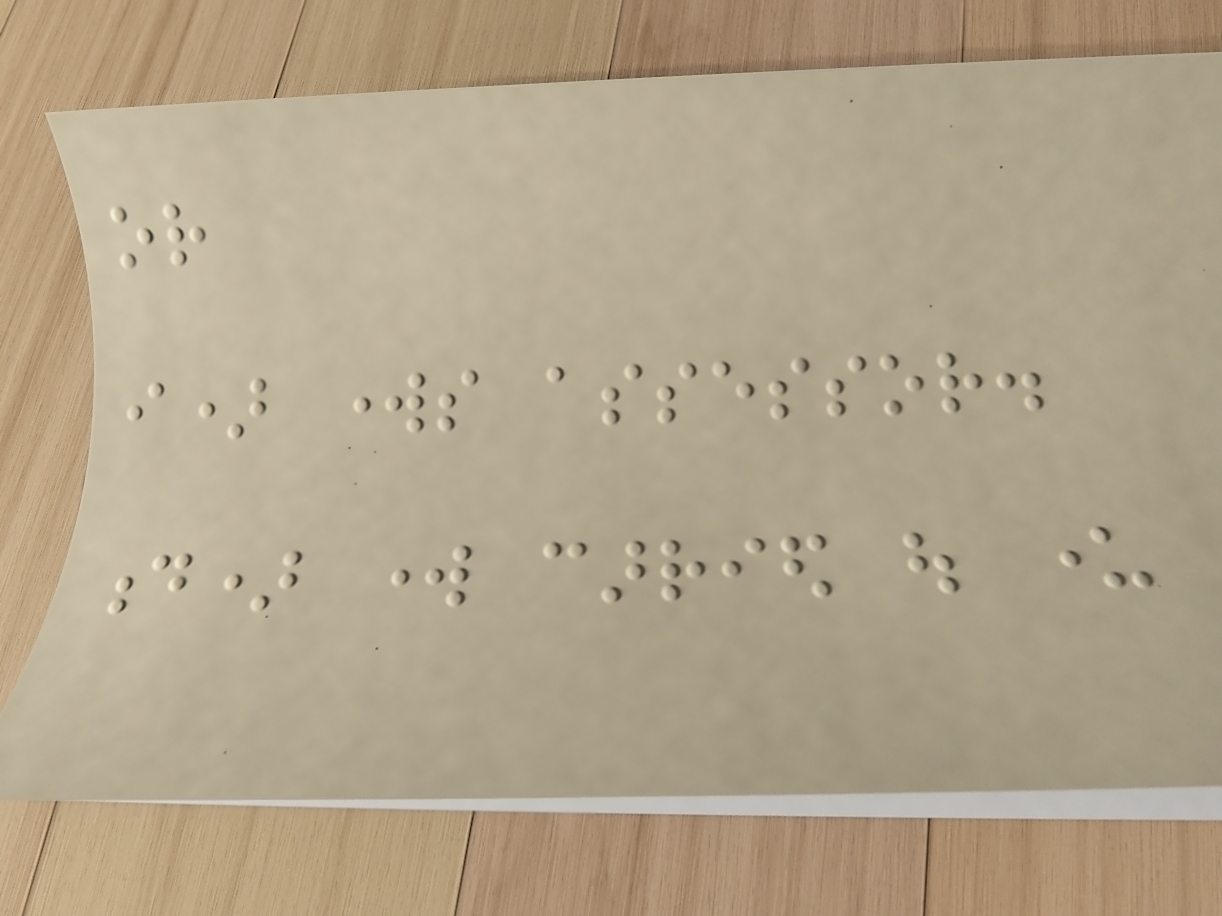or
i) works assessor.
d) work carried out under
